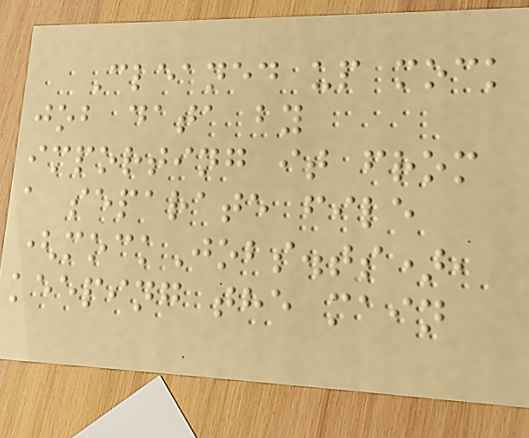Cleaned up mock
job data by
importing it from
a separate file
(mockJobs.ts),
keeping the main
